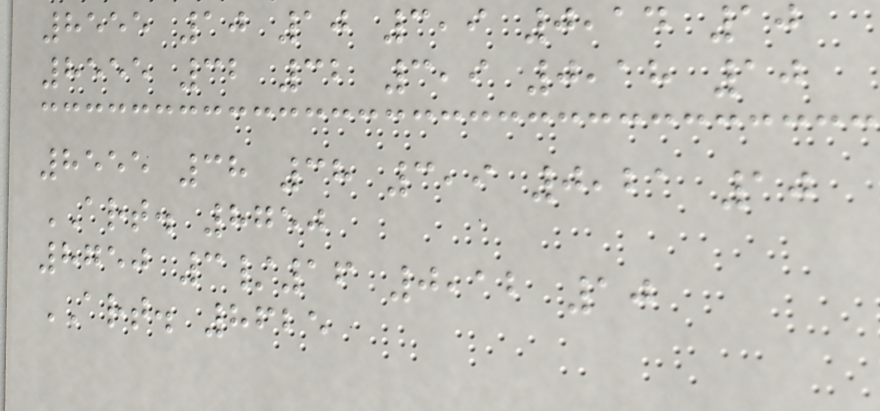8555 10 10 3,9 0,14 10
8555 32 32 3,9 0,18 10
8555 38 38 3,9 0,21 10
ART. 8750
8750 3/16 0,12 10
ART. 8625
